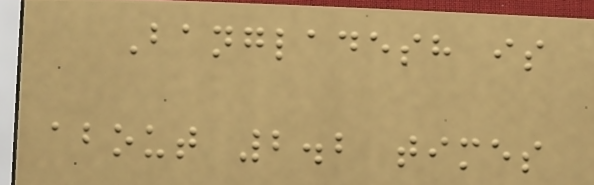Bangladesh is
about 2.2 times
